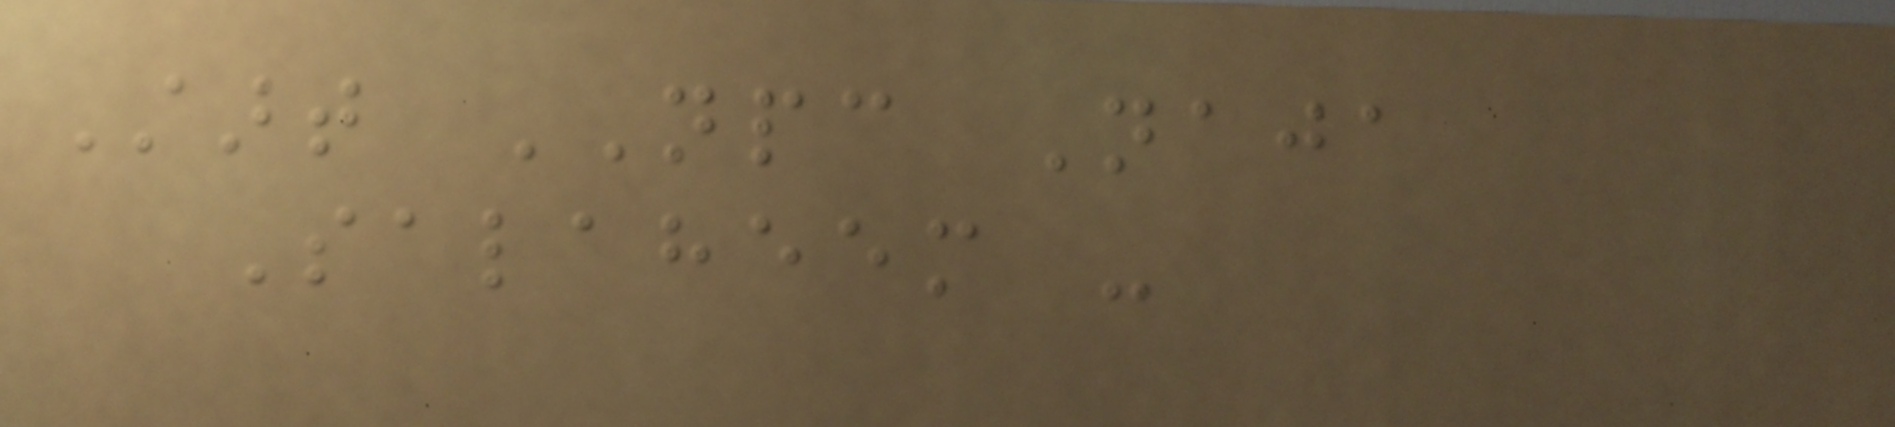Start NPC Naja
Salaheem -
